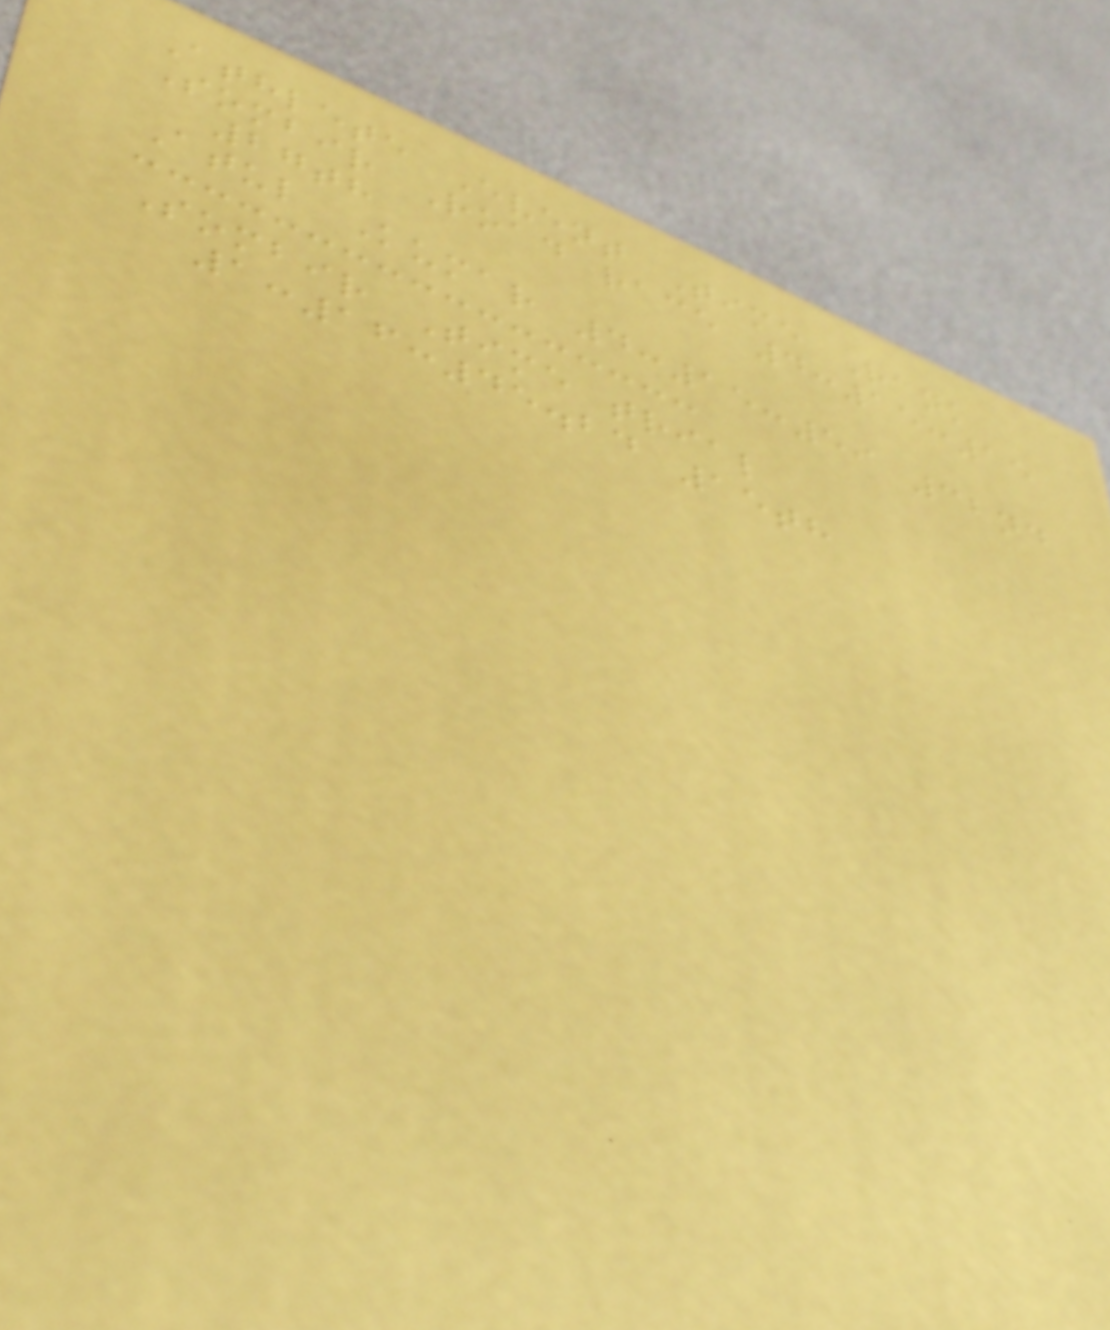Athlete Event Time Rank
Sombir Road race 4:15:15
27th
Atul Kumar 4:15:59 32nd
Sombir Time trial
1:16:45.24 15th
